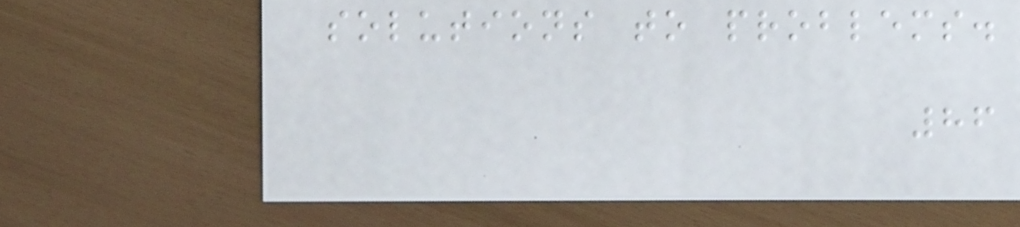solutions to problems.
86
